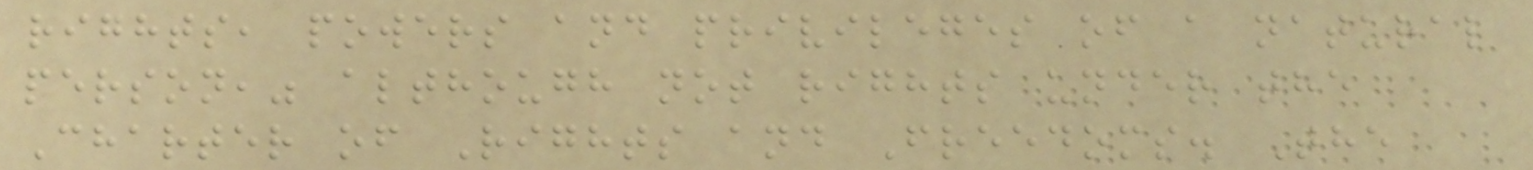rights, powers and privileges of a natural
person," although not rights under the
Charter of Rights and Freedoms. The
